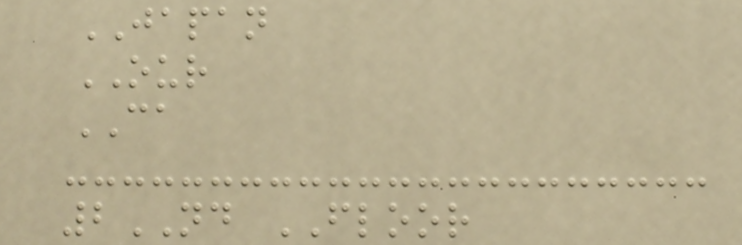JAPAN
OUR
CA
2ND FLOOR
